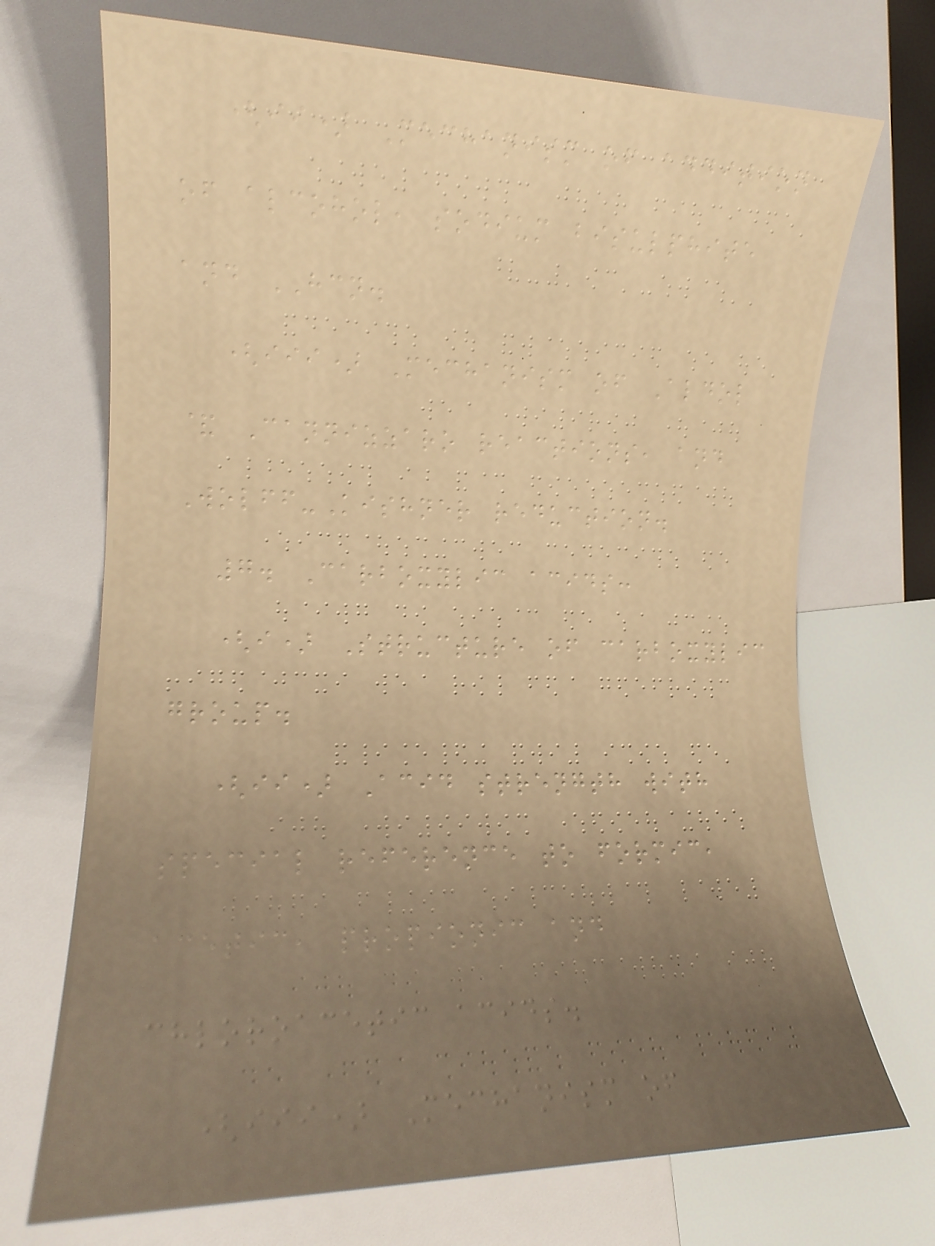(ii) Mechanism of addition
of alcohol, sodium bisulphite
and HCN.
(iii) Mechanism of Aldol
& Cannizzaro reactions, and
Wolff-Kishner reduction.
7. Carboxylic acids:
(i) Structure of carboxylic
group.
(ii) Acid strength with
special reference to formic,
acetic, propionic and
chloroacetic acids.
(iii) Mechanism of
